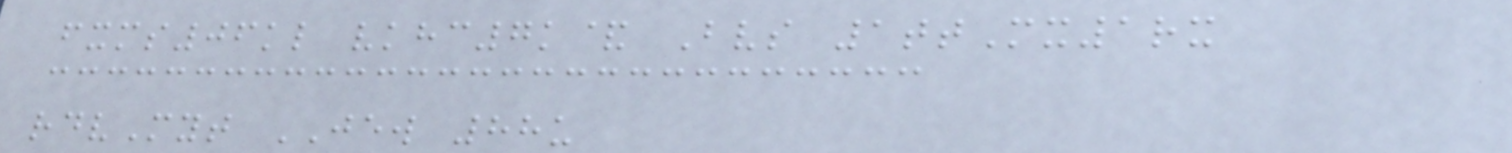fxms06kl vkhc7k& Bvs 1ttMx1rx
rdvMyt JEW 88u
